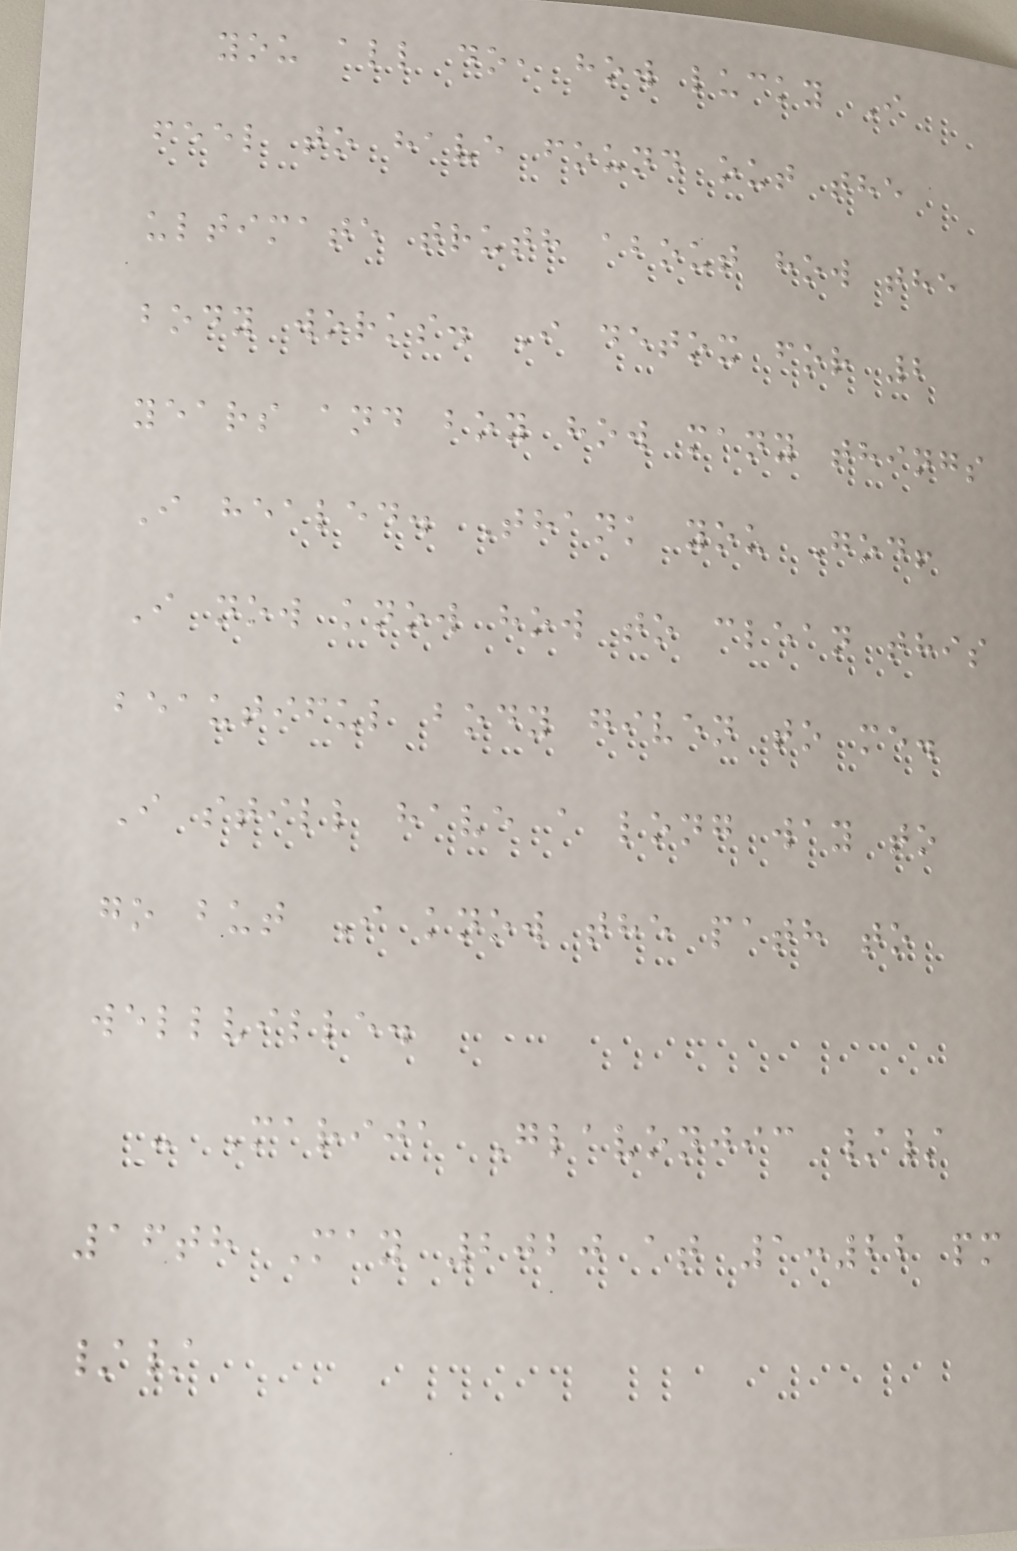you all do, how lucky I
feel to have found out the
ultimate truth about how the
body works. I detox for 2
years and boy how many things
I healed. Thank you God!
I now know how to clean this
beautiful body given to me.
I still have a long way to
go but I know the path to
wellville.
- Marija Glavonjic //
16th May 2020 at 1:22 pm
//
